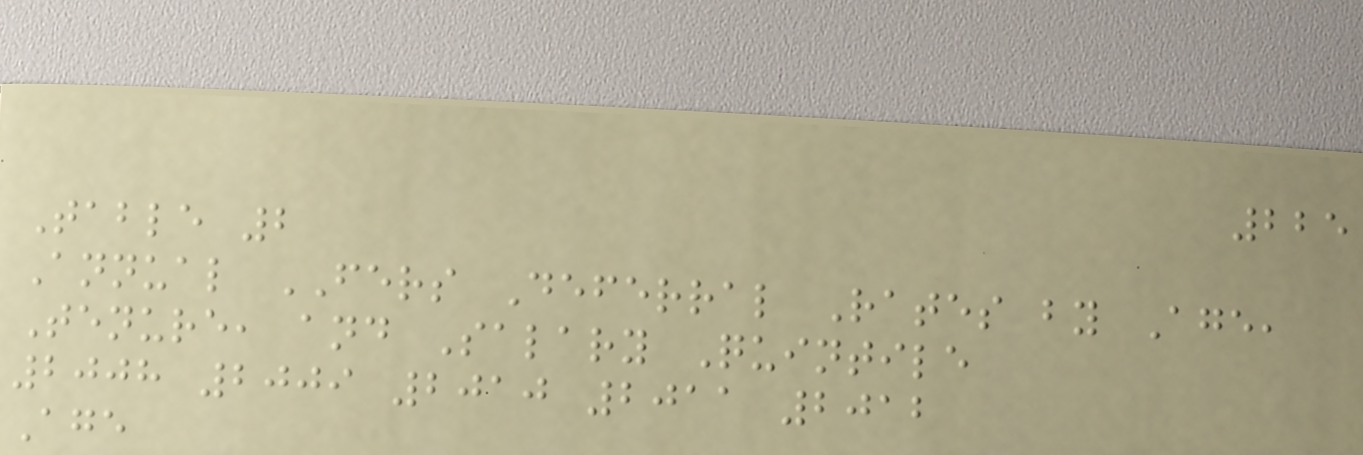225
Table 2
Annual FERS Deferral Rates by Age,
Tenure, and Salary Quintile
2008 2009 2010 2011 2012
Age
